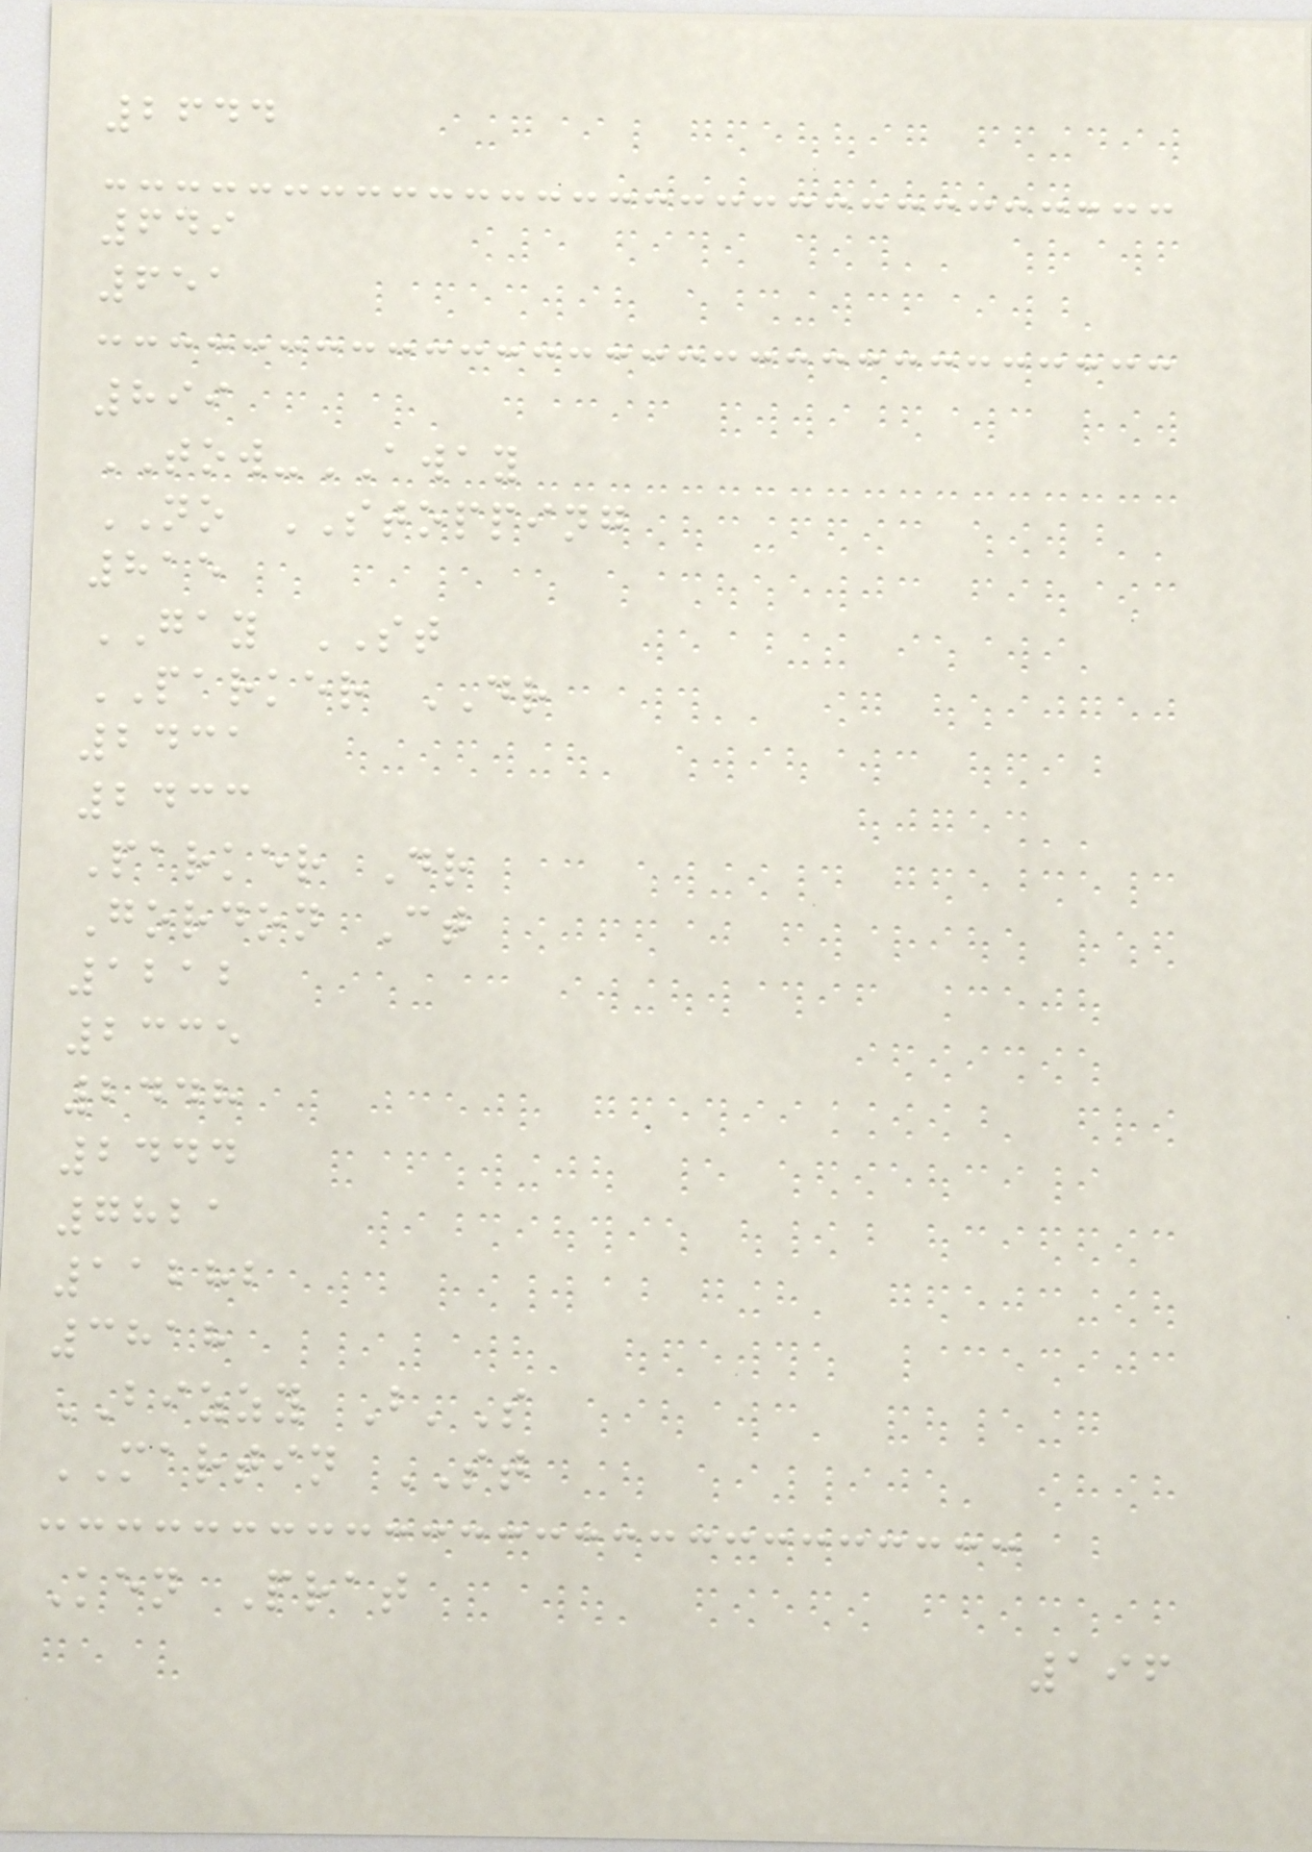2644
649
651
899
TOW-AWAY
NO STOPPING
815
GAY ST
PARKER DR
2431
2433
Parker Dr
Gordon Ct
1212
2335
2448
2444
7821
11282
3818
BIZZY B'S
MARTIN ST
Ken Prat
196
